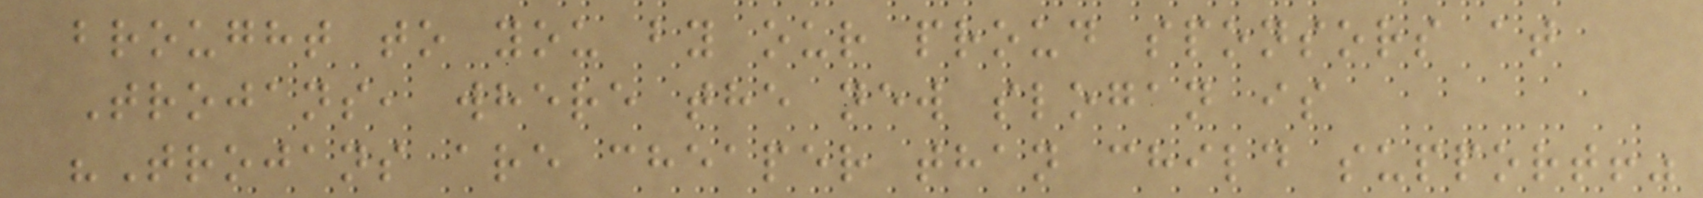brought to you by our proud sponsors at
Trojans, where the new slogan is
"Trojans are cheaper than child support!"
